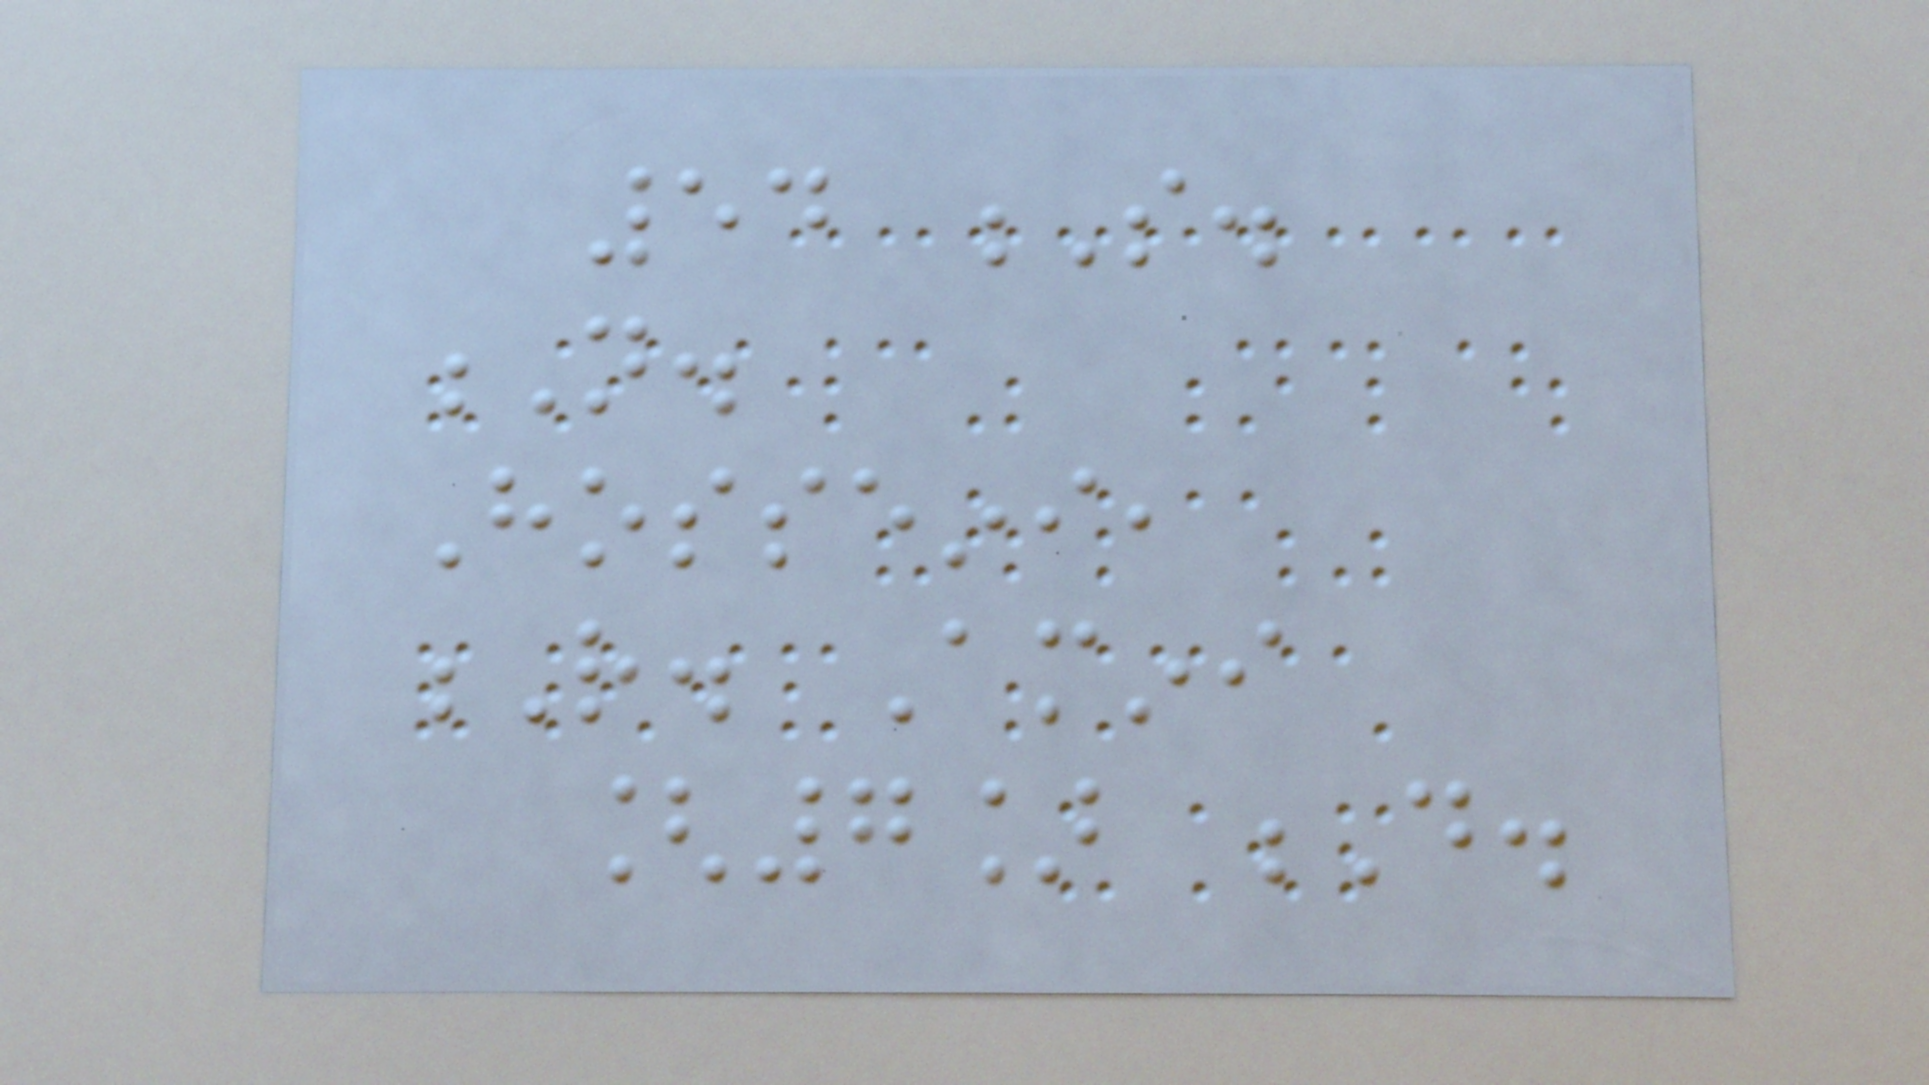54 S.
N.
Hosseini,
R. Amini
[7] D.
